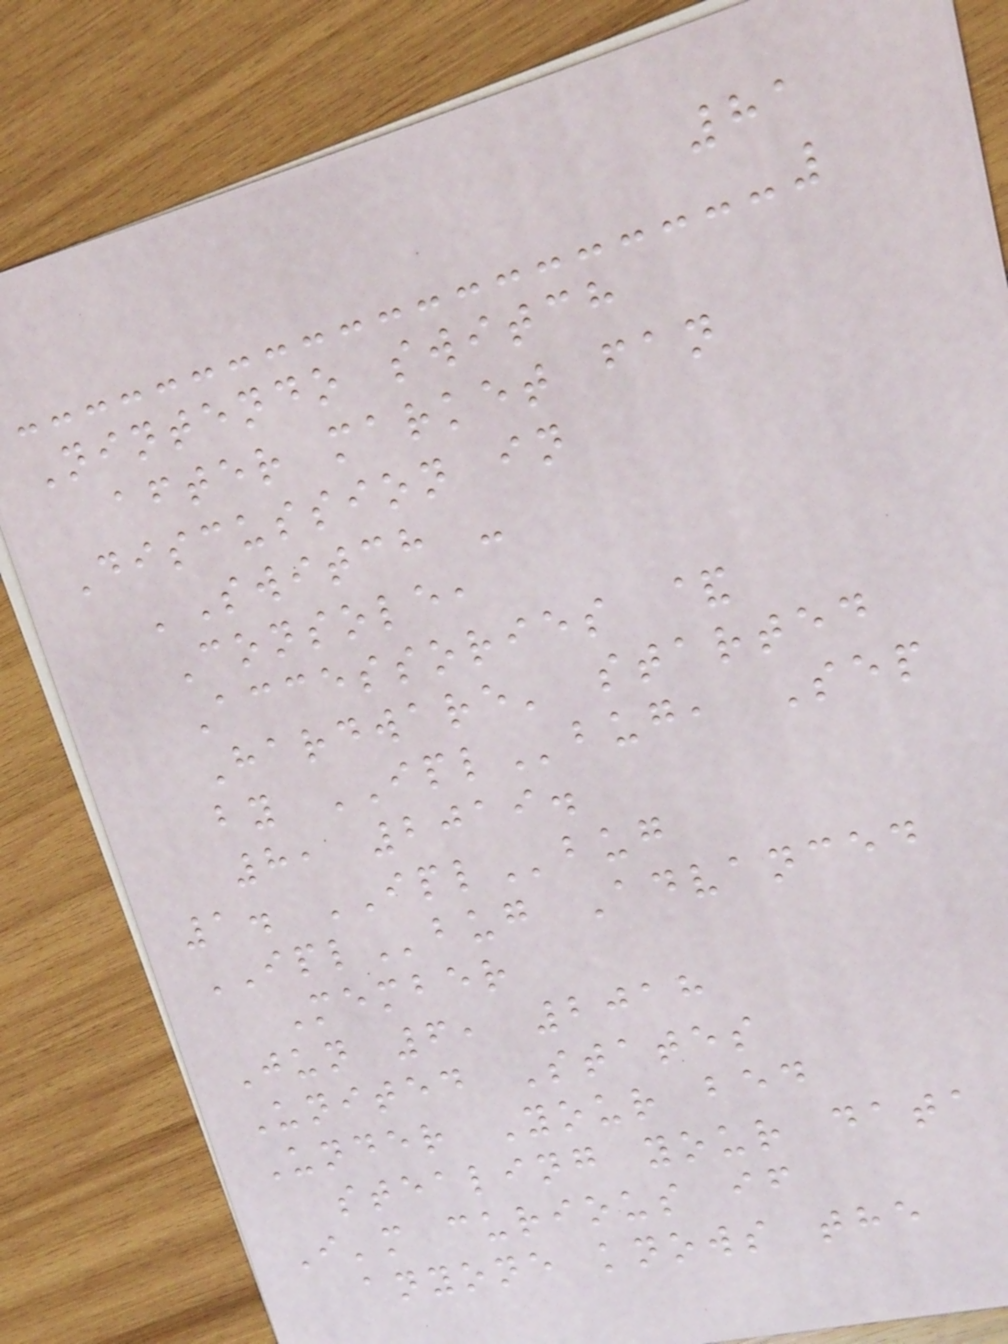81
Nintendo switch
after market fan
Discussion in
'Switch -
Console,
Accessories &
Hardware' started
by IPLbug, Sep
8, 2019.
1. IPLbug
IPLbug Advanced
Member
Jun 6, 2018
United States
Under Your bed
stealing your data
I'm curious if
anyone knows the
